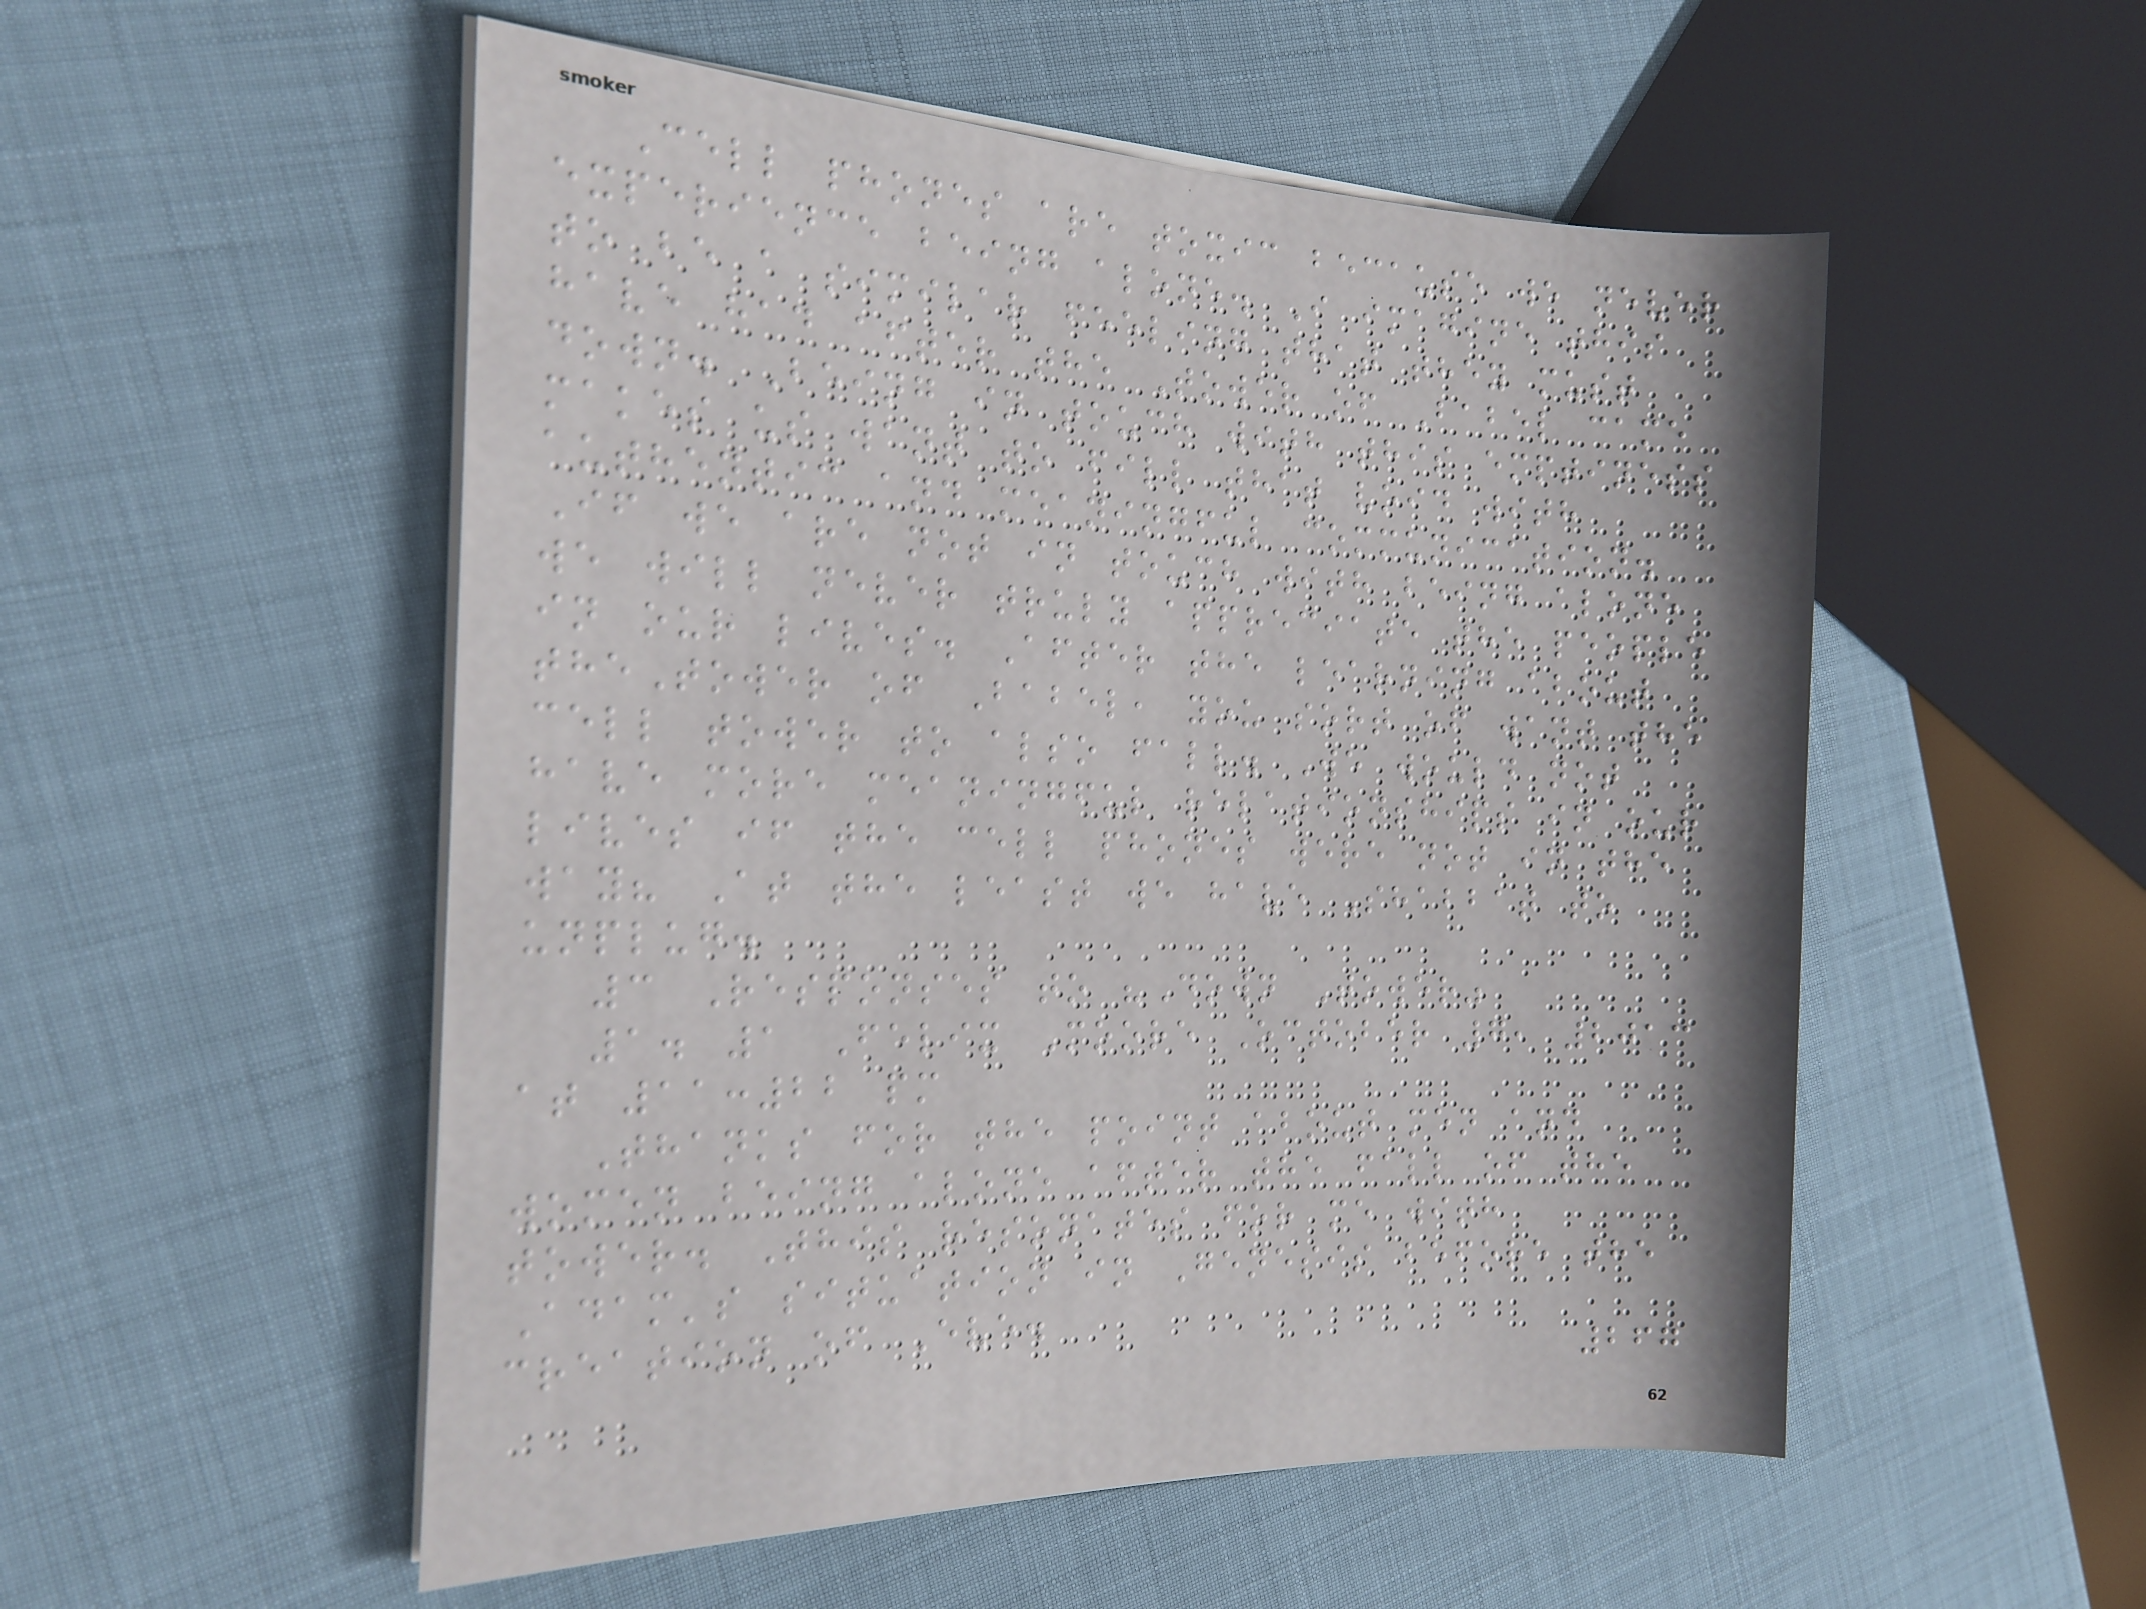Cell phones are toxic because we never
experience being alone. I imagine this
to be a similar feeling that they must
have had after the Tower of Babel came
down. Being in touch with this emptiness
makes us want to fill that void with
authentic and meaningful communication.
If we are not in touch with being alone
we will never truly appreciate the people
in our lives. After the learning about
theTower of Babel, you sort of want the
cell tower to also fall. We would not
have more meaningful relationships in our
lives if the cell phones were not in the
way? At the least we have Shabbat to
unplug.
3 Responses to "Down Tower"
1. 1 Felix Moore October 7, 2013
at 11:22 pm
Thanks for the point about men and
women being alone after the fall of the
tower. This resonates for me with
Adam's situation in Genesis before the
creation of Eve.
267
